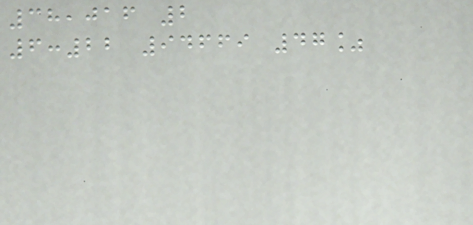38,016 2
6:22 94669 47%
